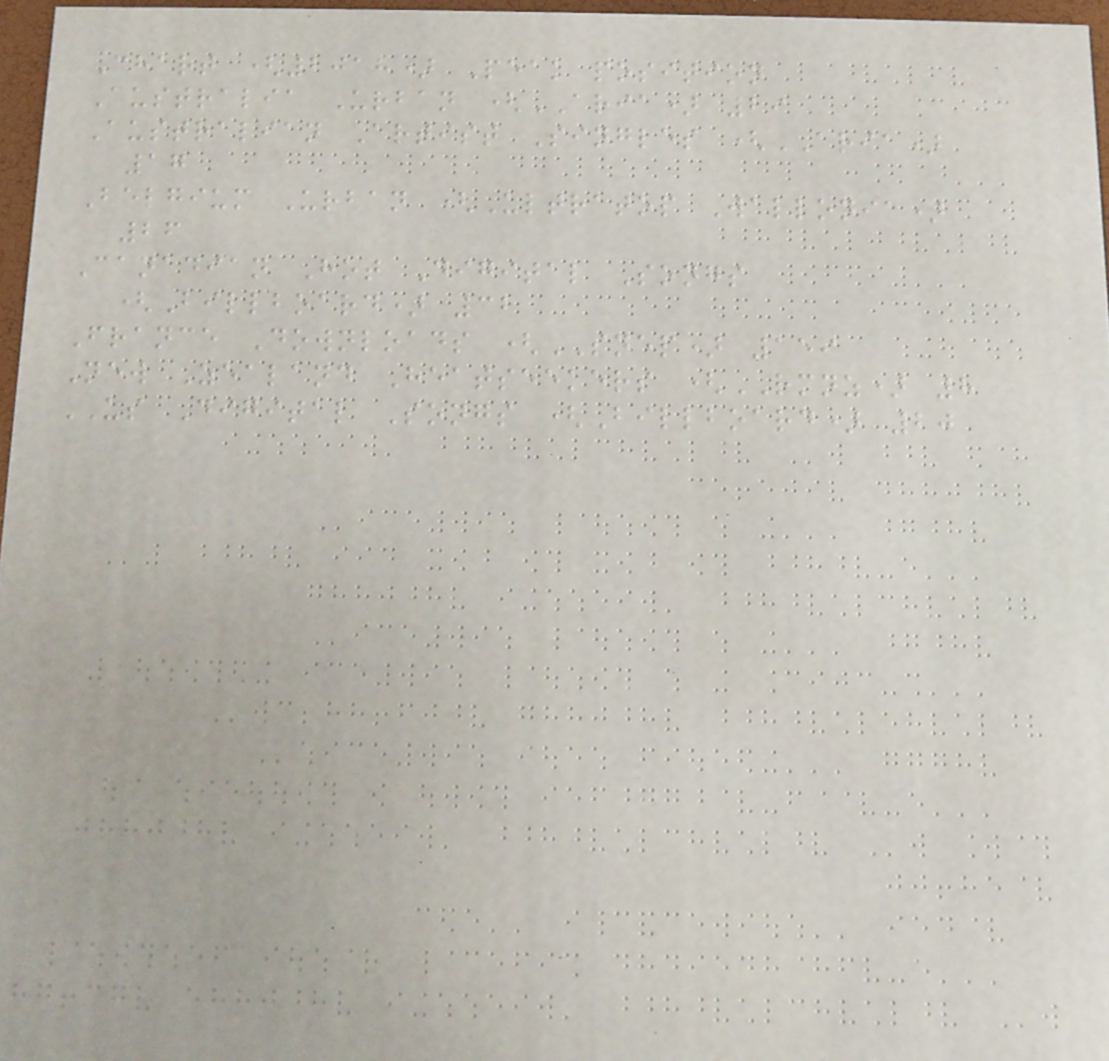Chart (2018) Peak position
Australia Urban (ARIA) 29
Australian Artist Singles (ARIA)
17
Belgium Urban (Ultratop Wallonia)
26
Canadian Hot Digital Songs
(Billboard) 32
France Downloads (SNEP) 159
New Zealand Heatseekers (RMNZ) 8
US Digital Songs (Billboard) 20
